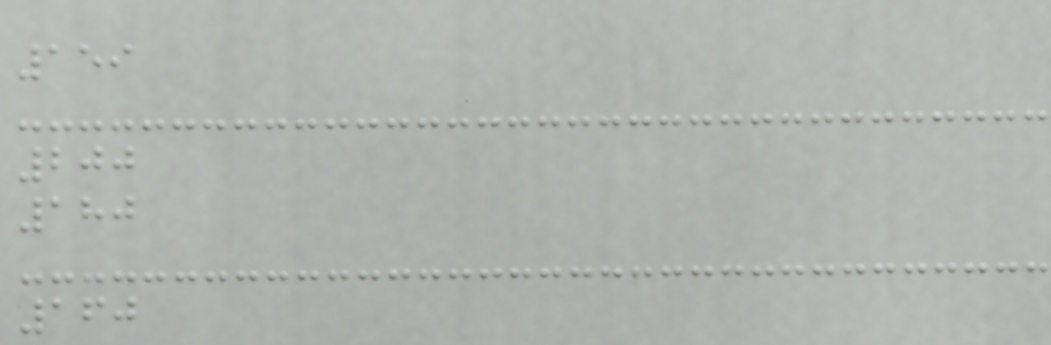159
200
180
160
